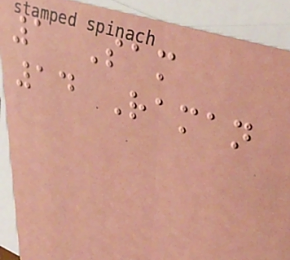1 Sam
14 Raman
